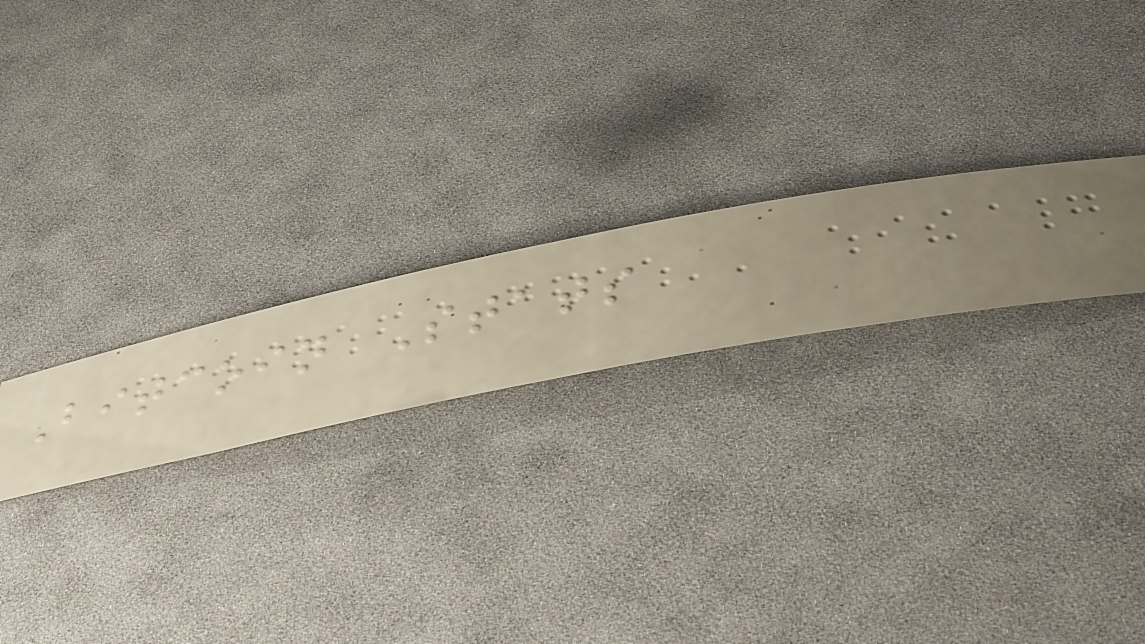Bitcoin Stats
